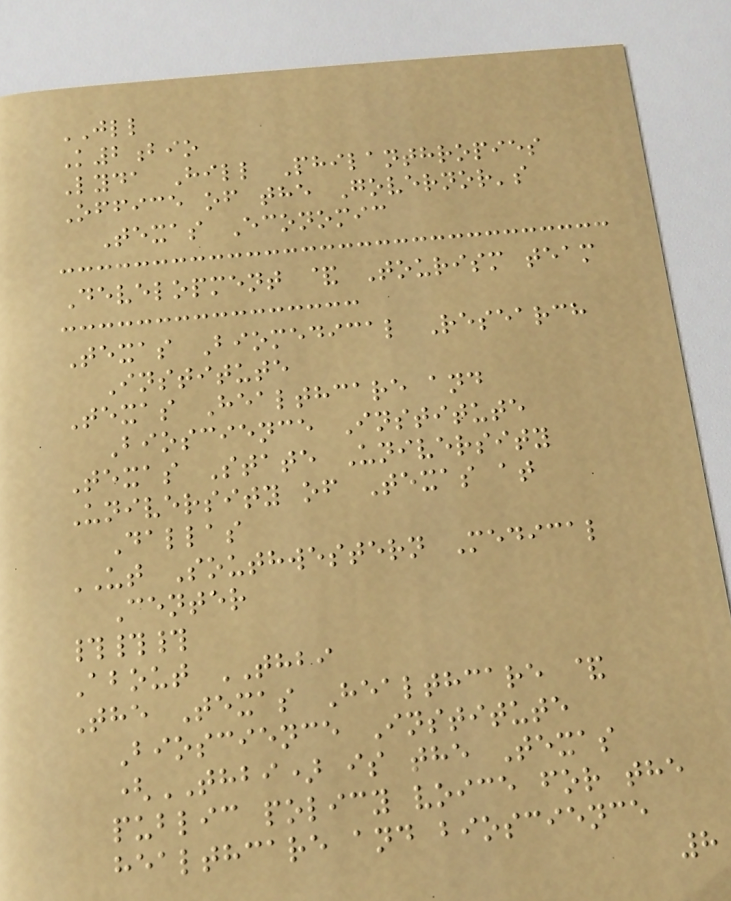JLL
K2bio
Lyda Hill Philanthropies
Office of the Governor's
Texas Economic
Development & Tourism team
Texas Biomedical Research
Institute
Texas Healthcare and
Bioscience Institute
Texas State University
University of Texas at
Dallas
UT Southwestern Medical
Center
###
About THBI
The Texas Healthcare &
Bioscience Institute
(THBI) is the Texas
public policy voice for the
healthcare and bioscience
8
